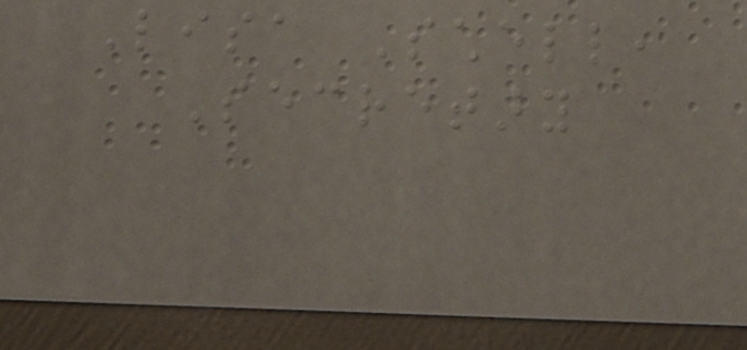Lisa Schell,
Secretary
